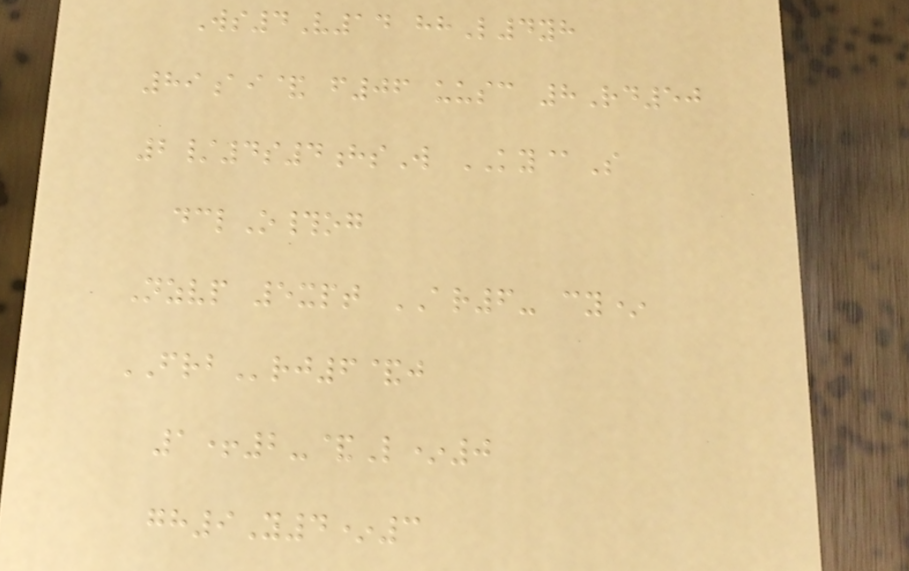Ws4V14 hhL4yh
89ai& f06 uusc 8Rd50
2/4s4hsW KY@S
dclO#og
Nzvp 5xpt AR6- cy*
FRBrj6&j
1+2-&L*0
gh9Y4*3
